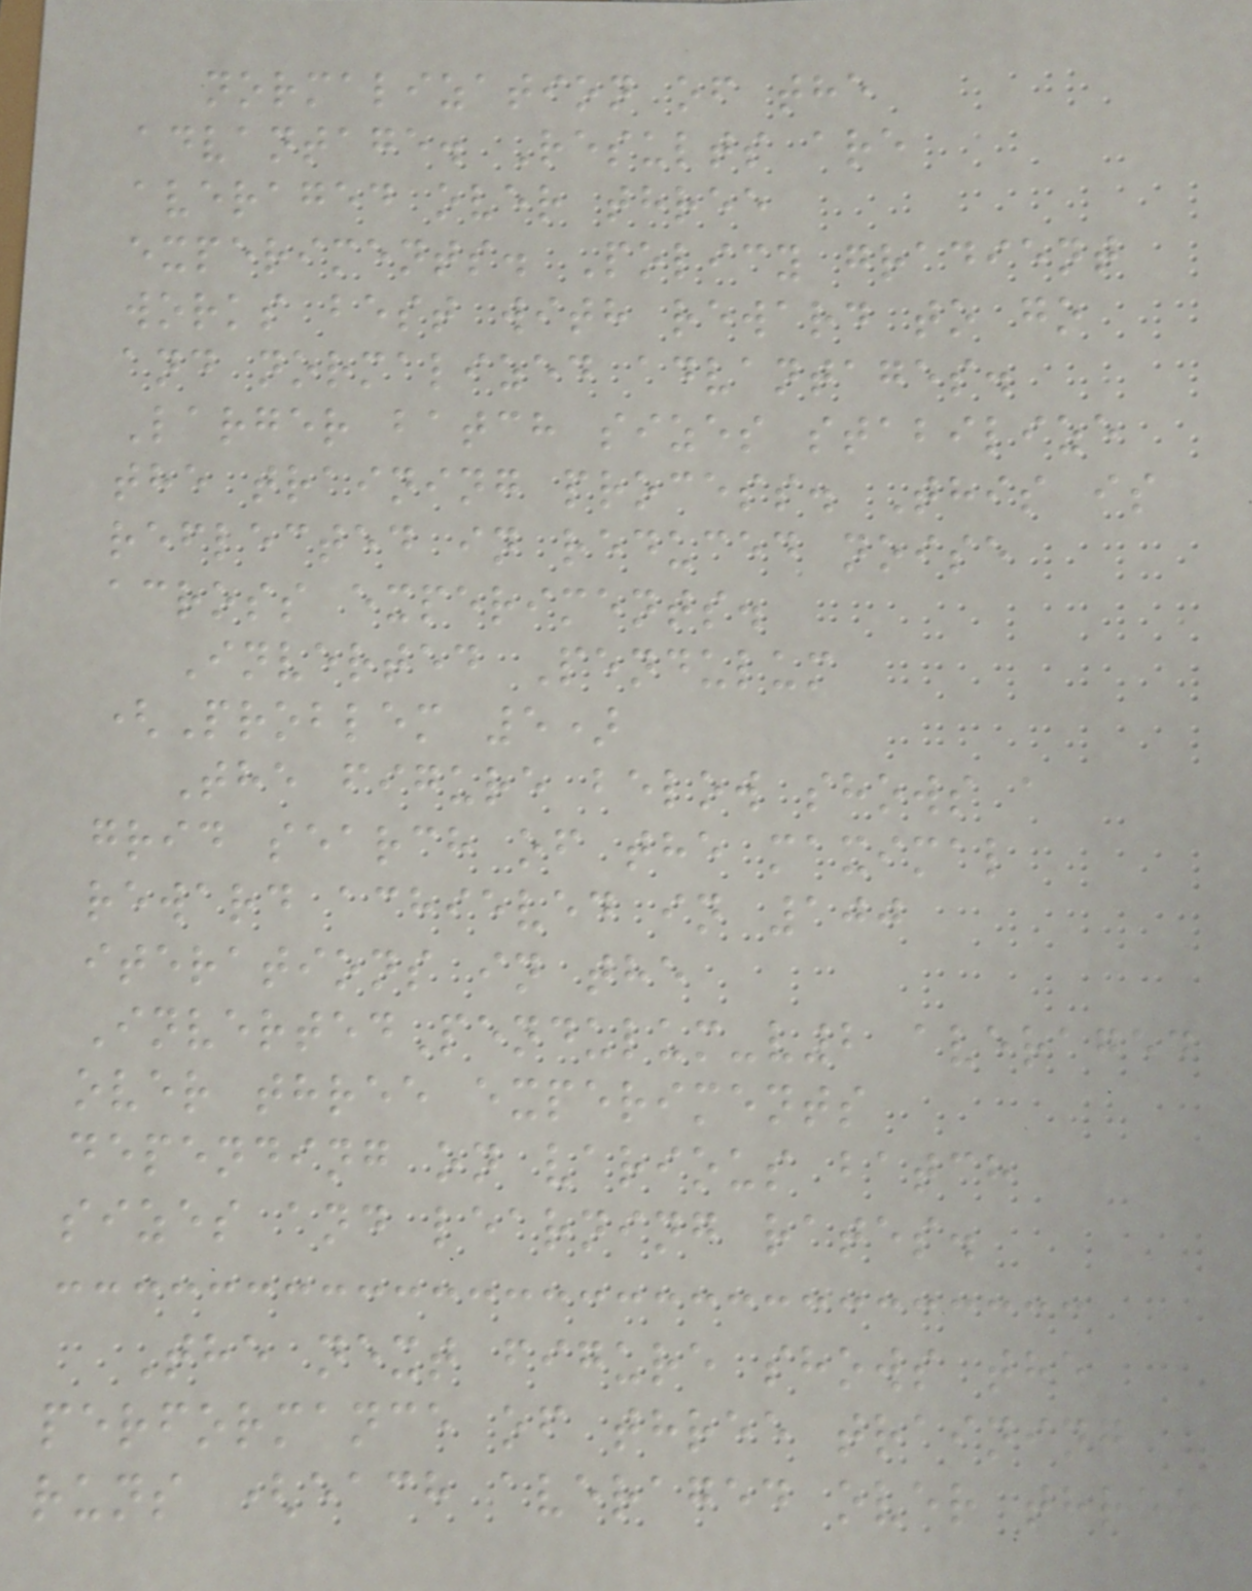normalization of the
advantage. Results are
averaged over three
experiments. Policy gradient
works best with reward to go
and normalized advantages.
Larger batch sizes stabilize
the training process. This is
reflected in reduced noise
across experiments.
Inverted Pendulum
(Problem 5)
The figure below shows a
grid search of the maximal
reward achieved in 100
iterations in the
InvertedPendulum-v2 averaged
over three experiments
depending on various batch
sizes and learning rates.
The next figure shows the
performance of three training
runs (each averaged over three
